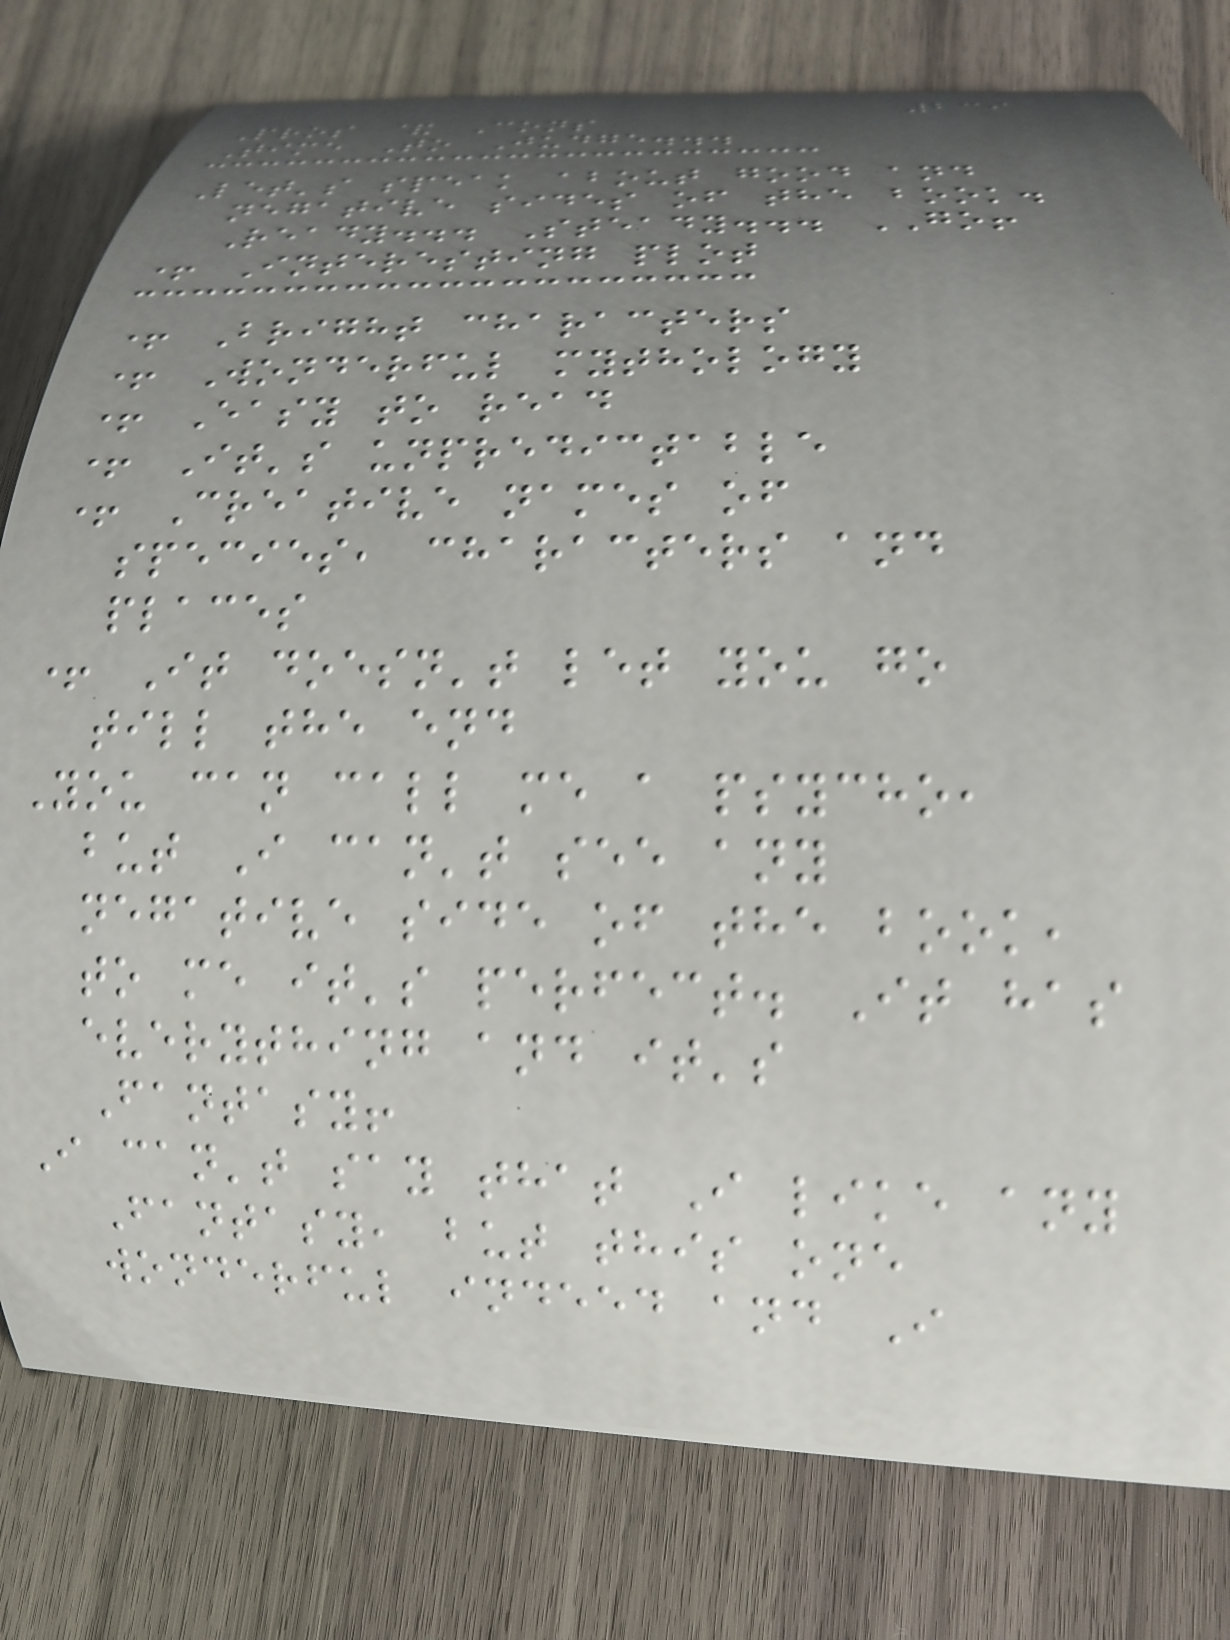239
Pros & Cons
Time To Judge...
Let's speak about good and
negative sides of the book.
Ready... Steady... GO!
+ Interesting plot
+ Bright characters
+ Wonderful mythology
+ Easy to read
+ It's unpredictable
+ Creative names of
species, characters and
places
+ It doesn't let you go
till the end
You can call me a psycho,
but I can't see any
negative side of the book,
to me it's perfect. It has
everything and it's
Fantasy!
I can't say that I like any
Fantasy, but this one
wonderful indeed and I
